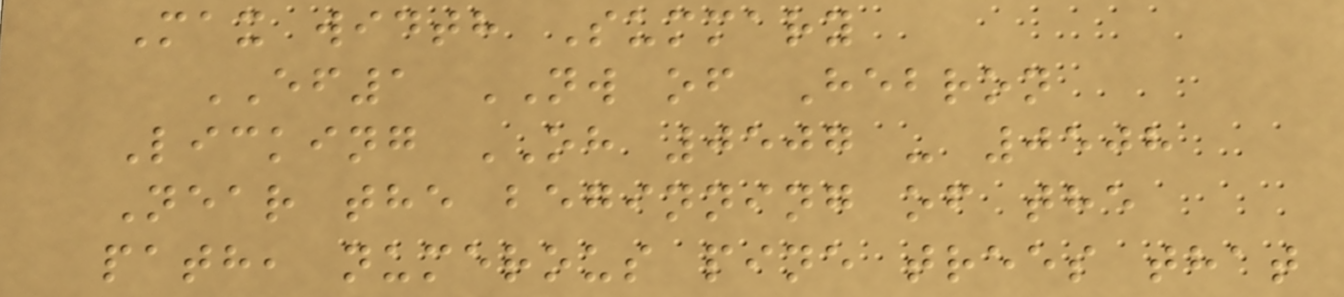Max width Summary
EF1 NW of Hebron
Licking OH 0507 - 0508
Near the beginning of the
path, numerous pine trees that
